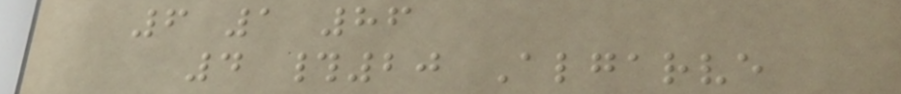6 1 86
4 #20 Algarve
